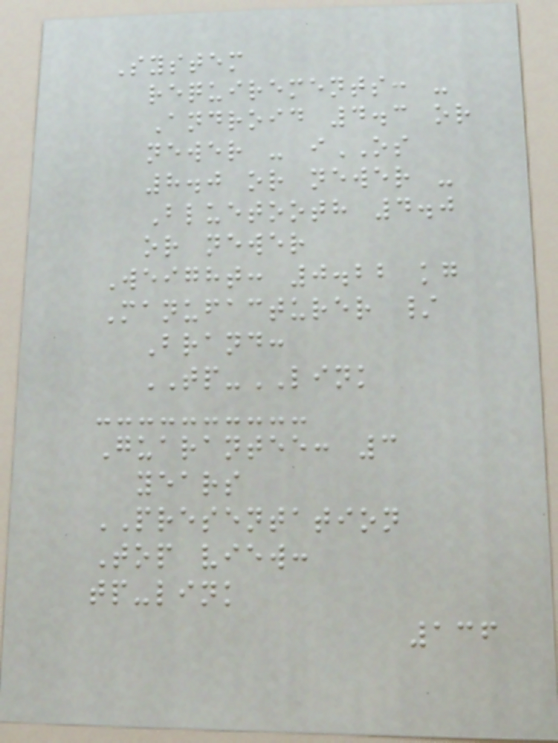System
requirements: -
Android 4.3 or
newer - iOS
8.0 or newer -
Bluetooth 4.0
or newer
Weight: 0.22 kg
Manufacturer /
Brand:
TP-LINK
Guarantee: 3
years
PRESENTATION
Top view:
tp-link
136
